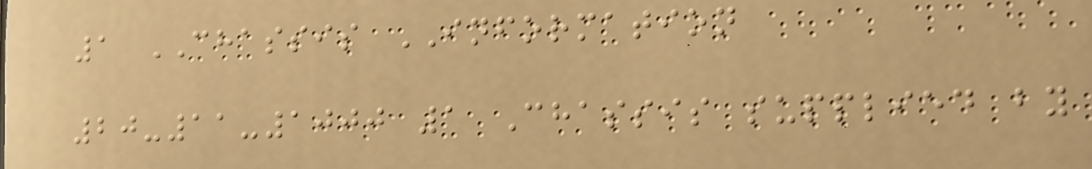1 CHASSIS INFORMATION
20-11-1000 1 Chassis supplied by
